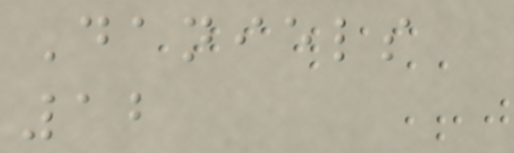Daniels
12
